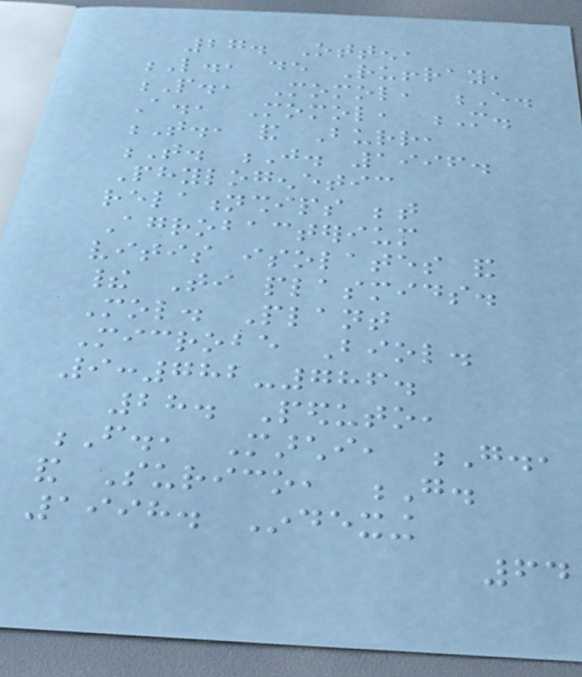27. Otten,
L., de Ruffray,
P., Momol, E.
A., Momol, M.
T., and Burr,
T. J. 1996.
Phylogenetic
relationships between
Agrobacterium
vitis isolates and
their Ti plasmids.
Mol. Plant
Microbe Biol.
9:782-786.
28. Peduto,
F., Marchi, G.,
and Surico, G.
1998. Indexing
64
